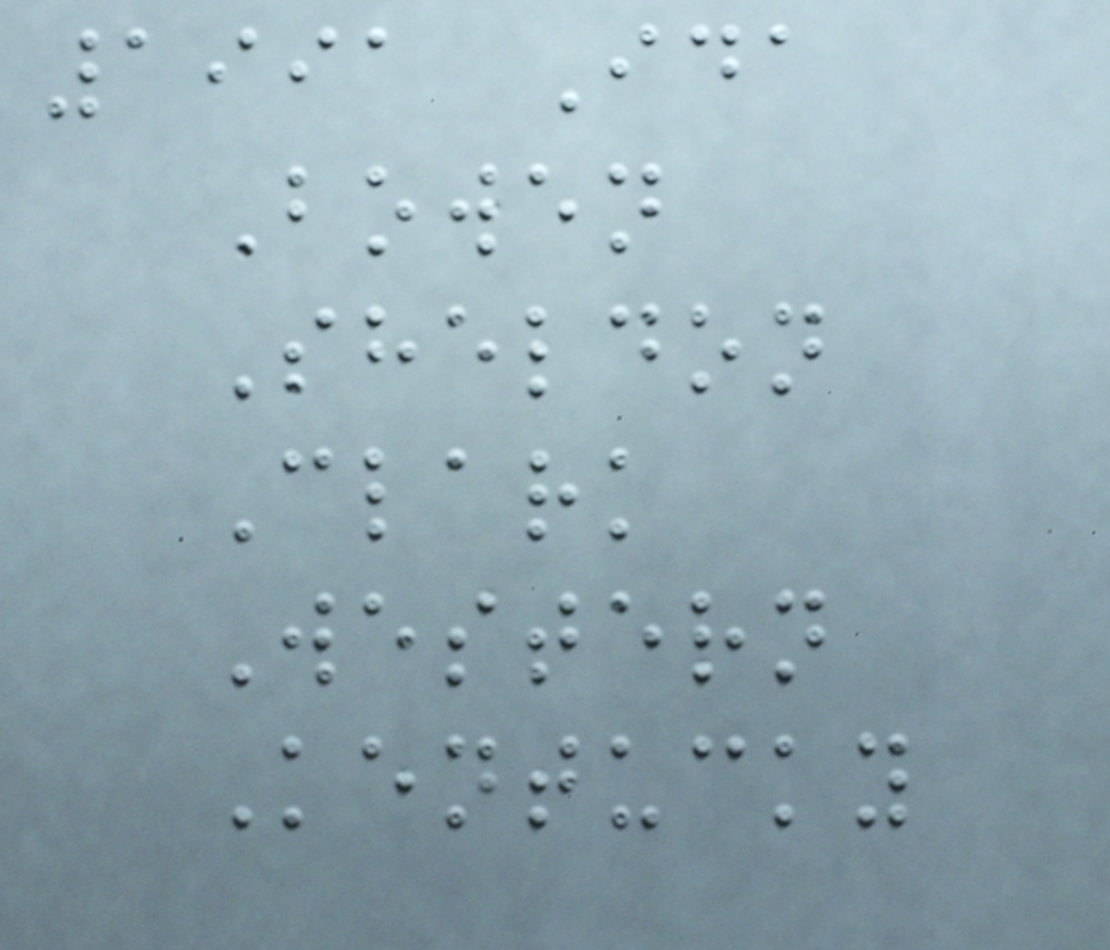1991 Ida
Bowen
Sheldon
Clark
Western
Kentucky
